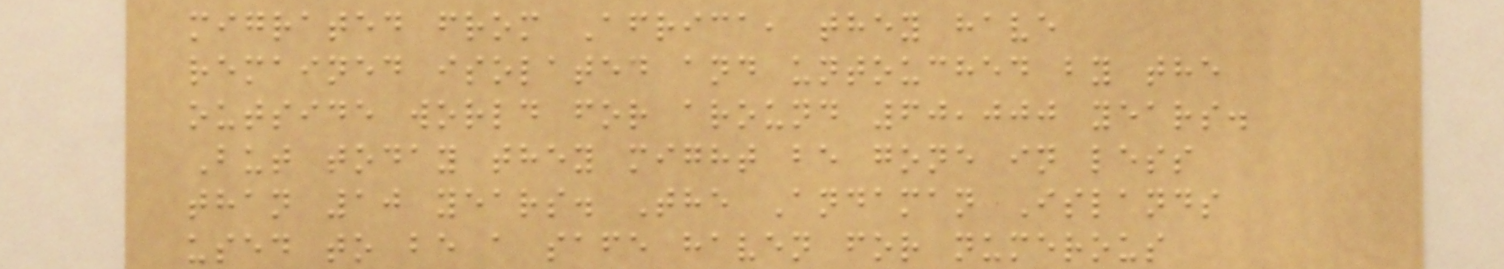migrated from Africa, they have
remained isolated and untouched by the
outside world for around 60,000 years.
But today they might be gone in less
than 10 years. The Andaman Islands
used to be a safe haven for numerous
